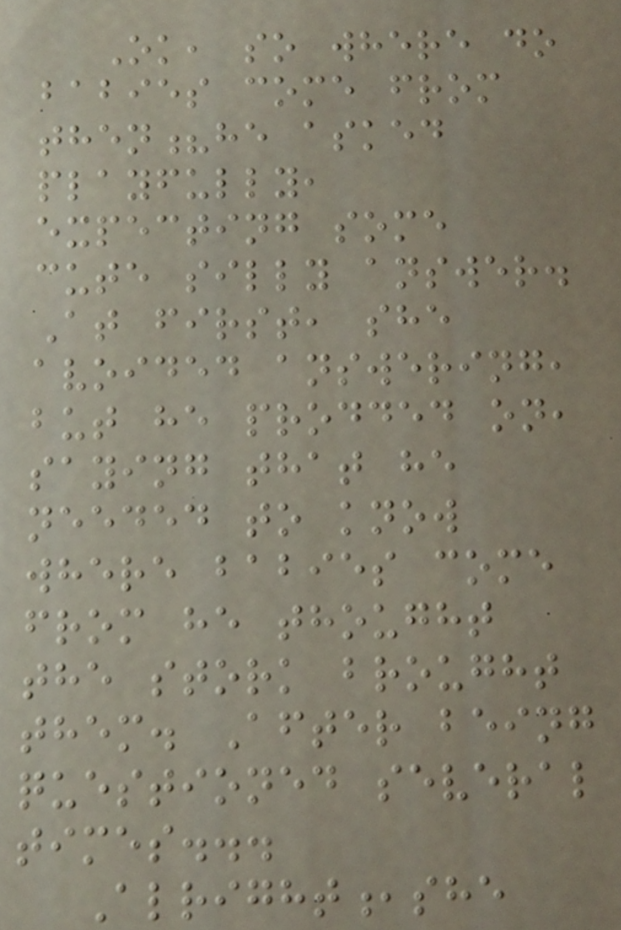Ok, so where do
babies come from
then?he asked
playfully,
expecting some
cute silly answer.
At first, she
avoided answering,
but he prodded on,
saying that he
needed to know
where babies come
from he thought
the stork brought
them. After being
questioned several
times...
Alright,she
